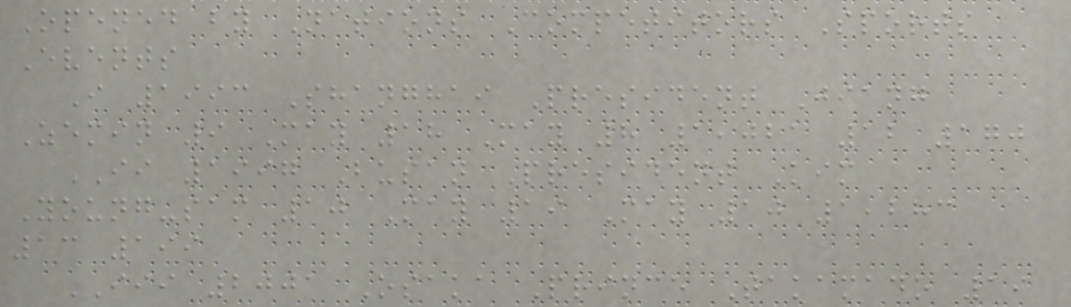Opened by Nations Competitors Sports
Events
I 1993 Shanghai President Jiang
Zemin 9 May 18 May 8 1,021 12 170
II 1997 Busan President Kim
Young-sam 10 May 19 May 10 1,283
13 199
III 2001 Osaka Prince Takamado 19
